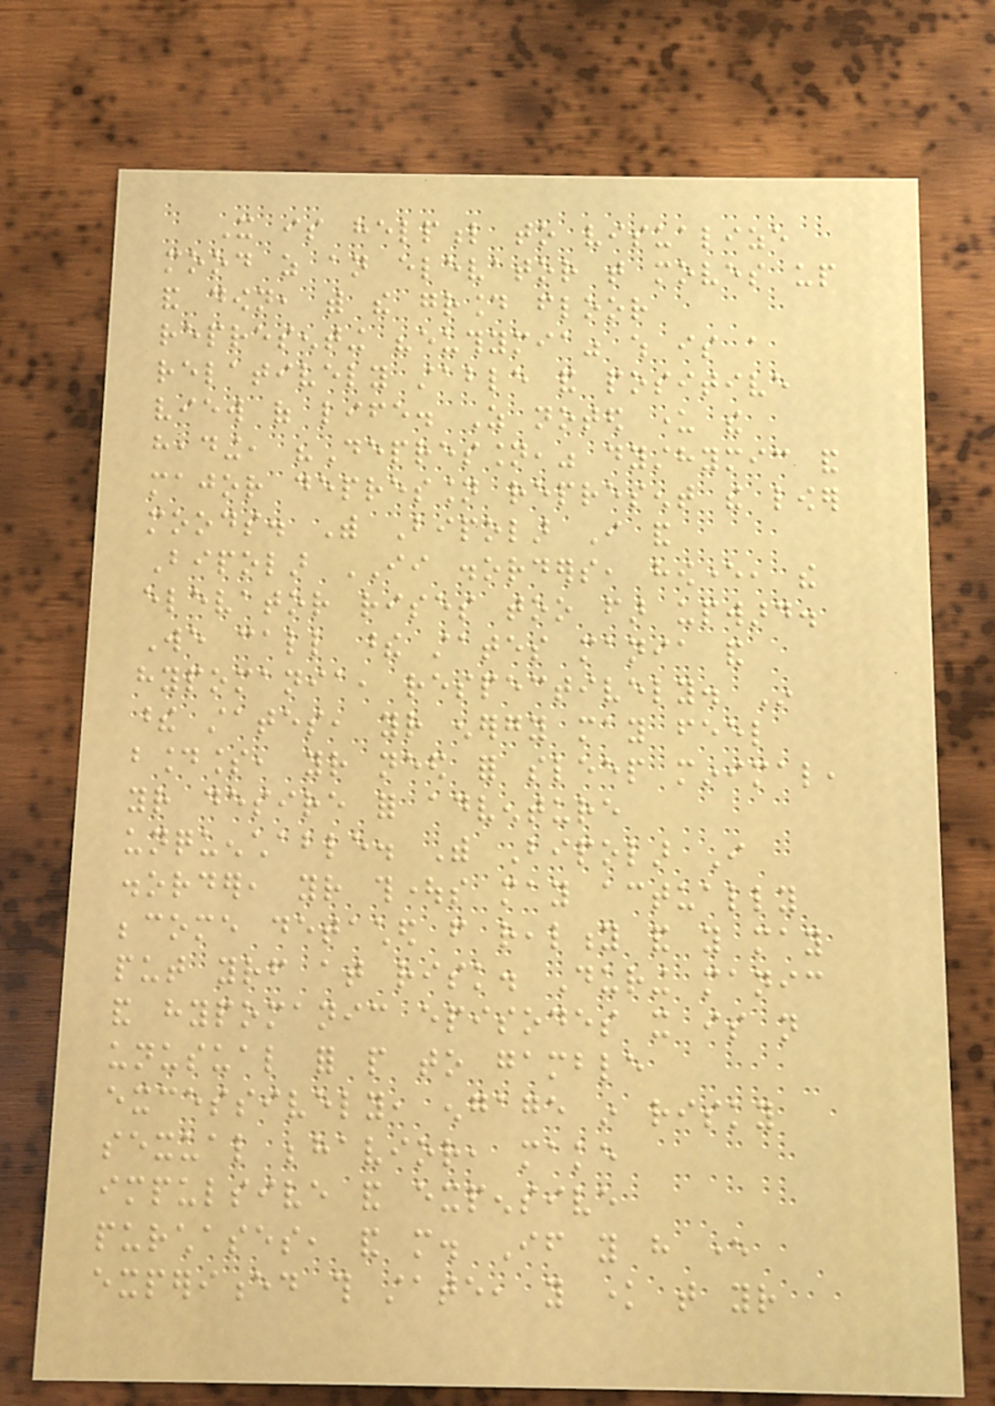It is helpful to visualize
mood as an elevator that moves up
and down, with the ground floor
representing "euthymia" which is a
relatively stable and positive
view of life. As noted under the
heading, "Depression," dysthymic and
major depression represent the lower
moods. With Bipolar I and
Bipolar II disorders, however, the
elevator rises too far upward.
We call these states mania and
hypomania, respectively. In
these states, your energy may feel
boundless, your need for sleep minimal,
your desire for adventure
unquenchable. With Bipolar I
disorder, your thoughts may actually
become detached from reality and you may
put yourself at risk. During manic
and hypomanic episodes it is not
unusual for people to gamble
excessively, engage in risky
sexual behavior, make
impulsive and expensive
purchases, and more. If you have ever
experienced this state, you know that your
